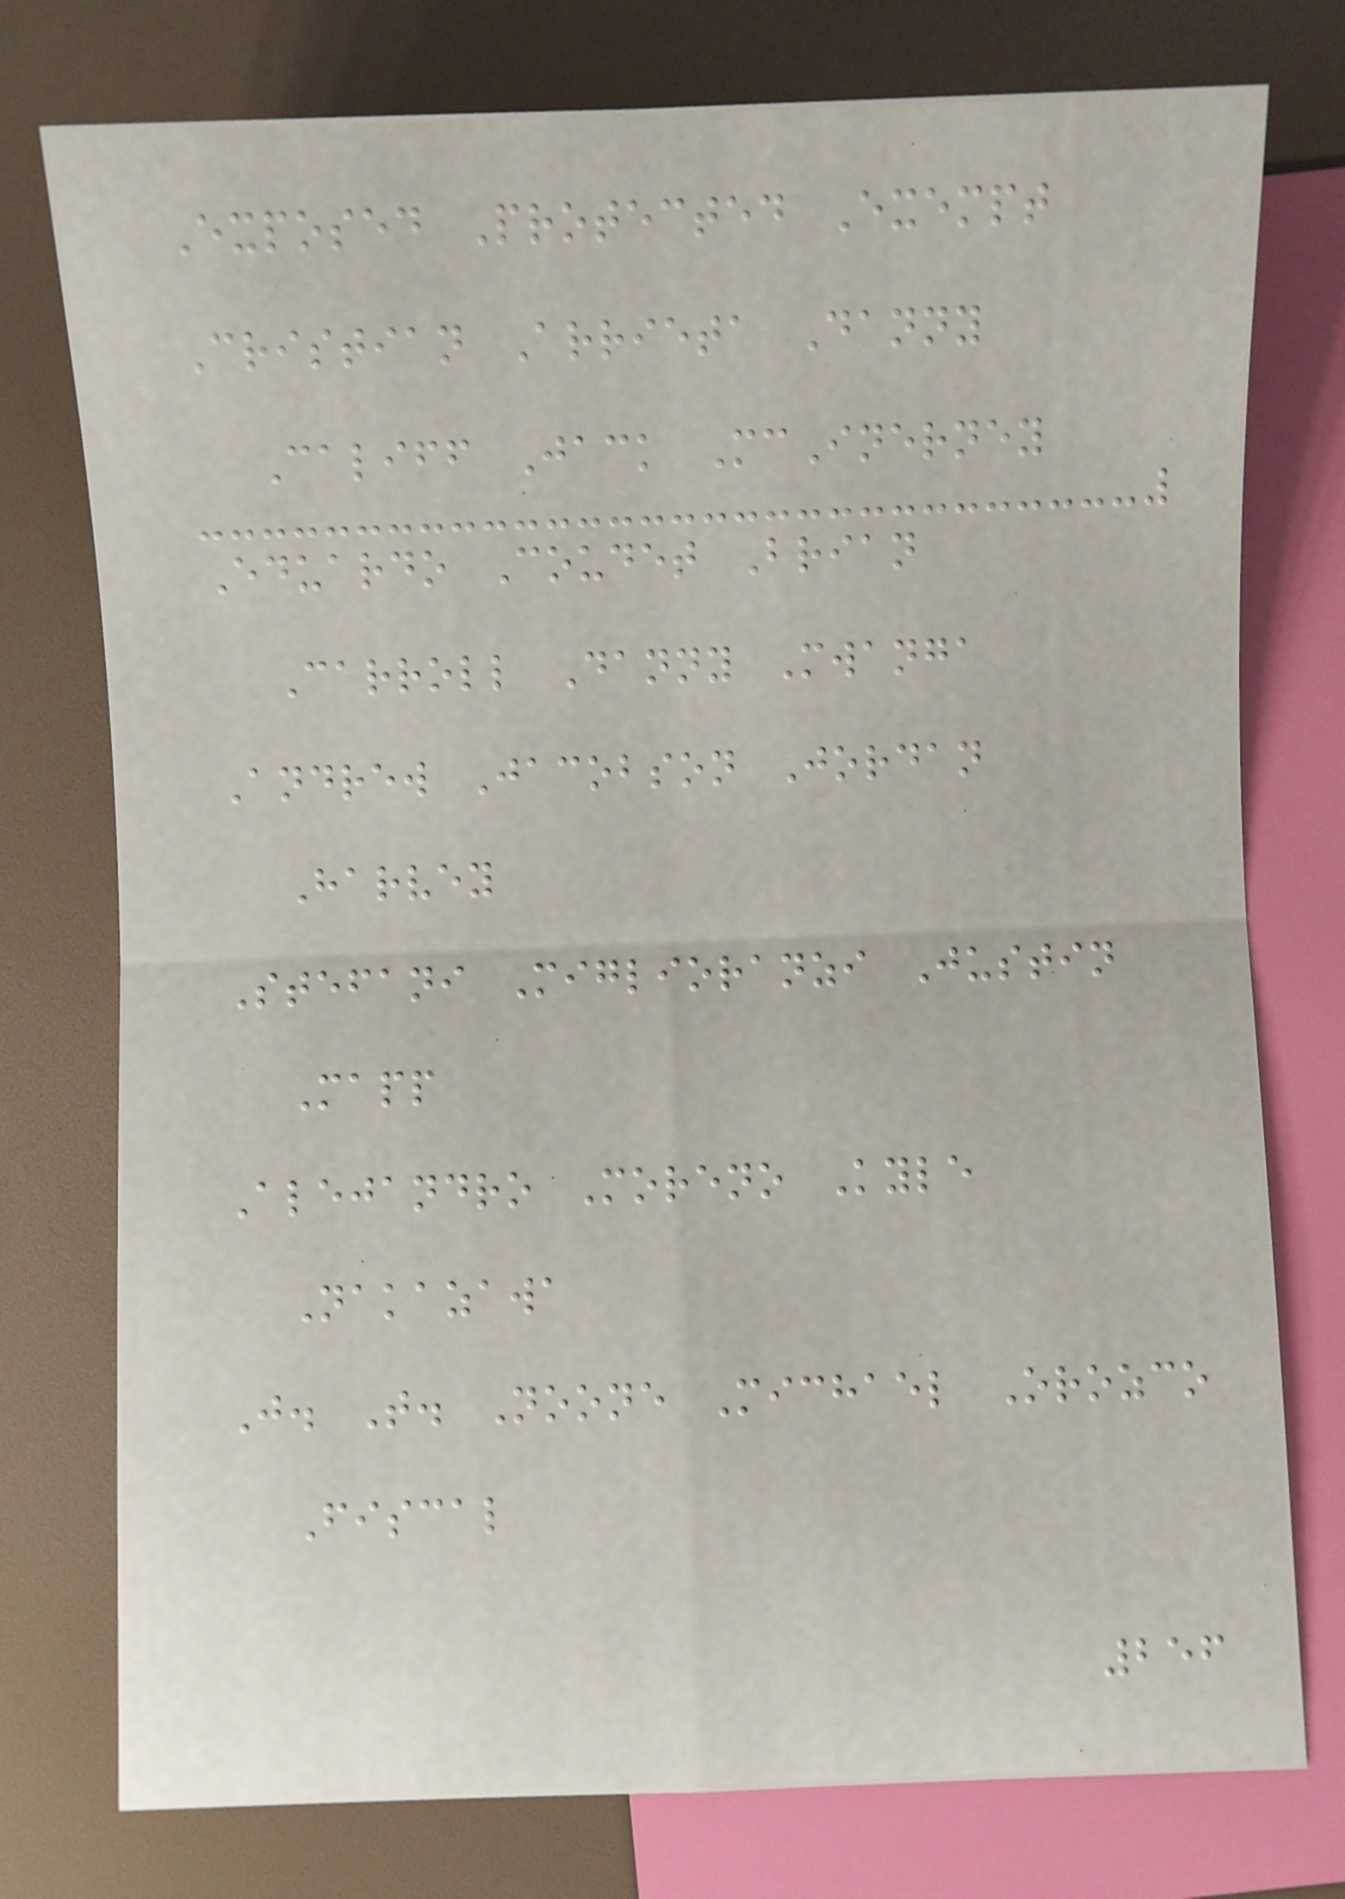Exposed Protected Exempt
Cristian Arrieta Danny
Califf Jack McInerney
Eduardo Coudet Brian
Carroll Danny Mwanga
Andrew Jacobson Jordan
Harvey
Stefani Miglioranzi Justin
Mapp
Alejandro Moreno Kyle
Nakazawa
J. T. Noone Michael Orozco
Fiscal
256
